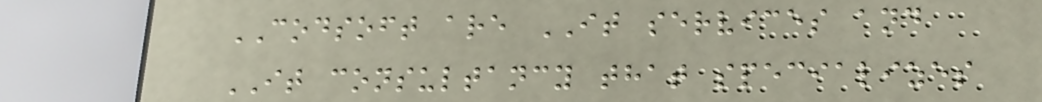CODSOFT are IT services and
IT consultancy that specializes
